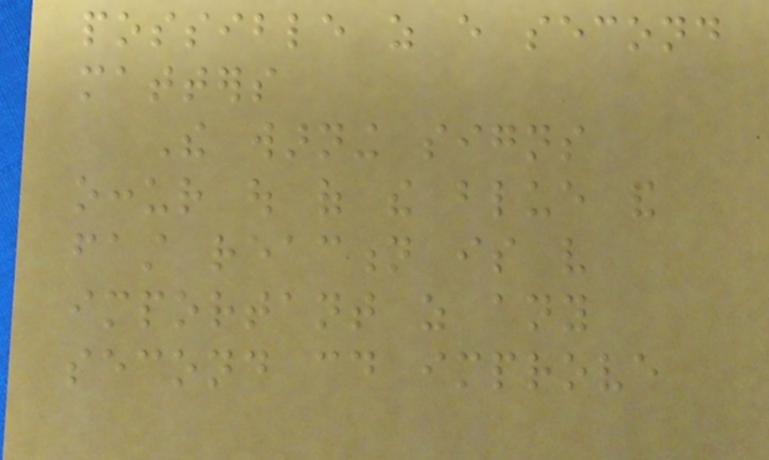possible as every second
matters
The warning signs
occur out of the blue and
fast reaction is very
important as any
second could improve
